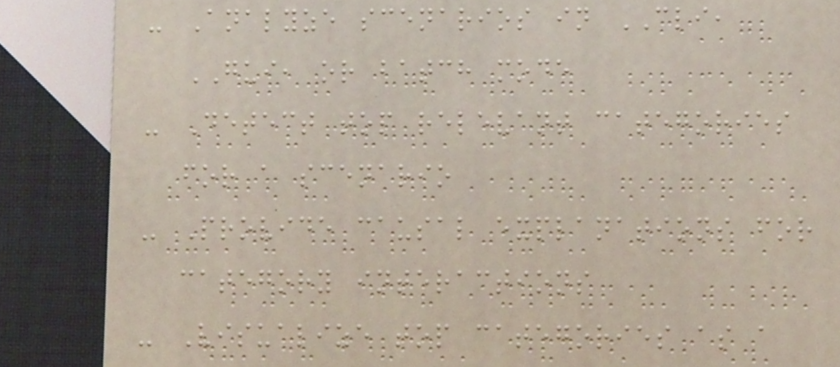- Analyze scenarios in CLI,
GUI, or batch mode
- Detect top relevant categories
for a scenario
- Provide causal explanations for
category interactions
- Visualize top categories as a
